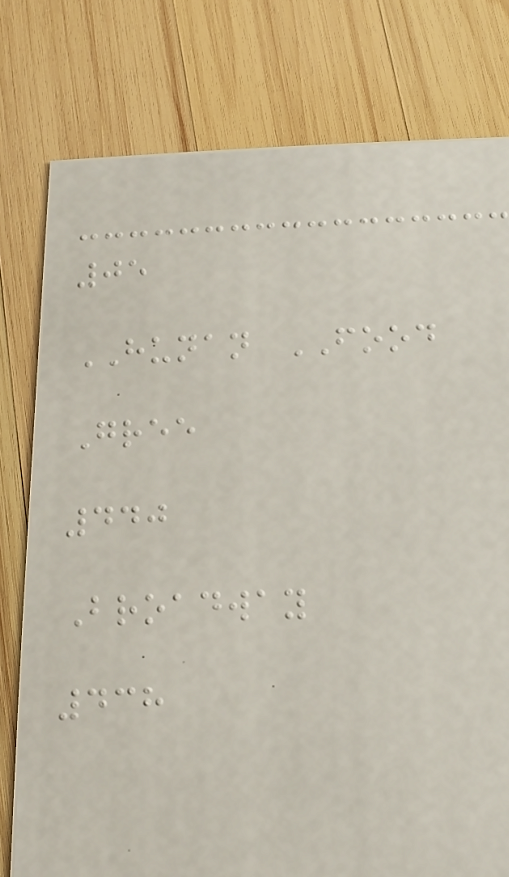05
HUNAN FOOD
Gree
440
Broadway
438
